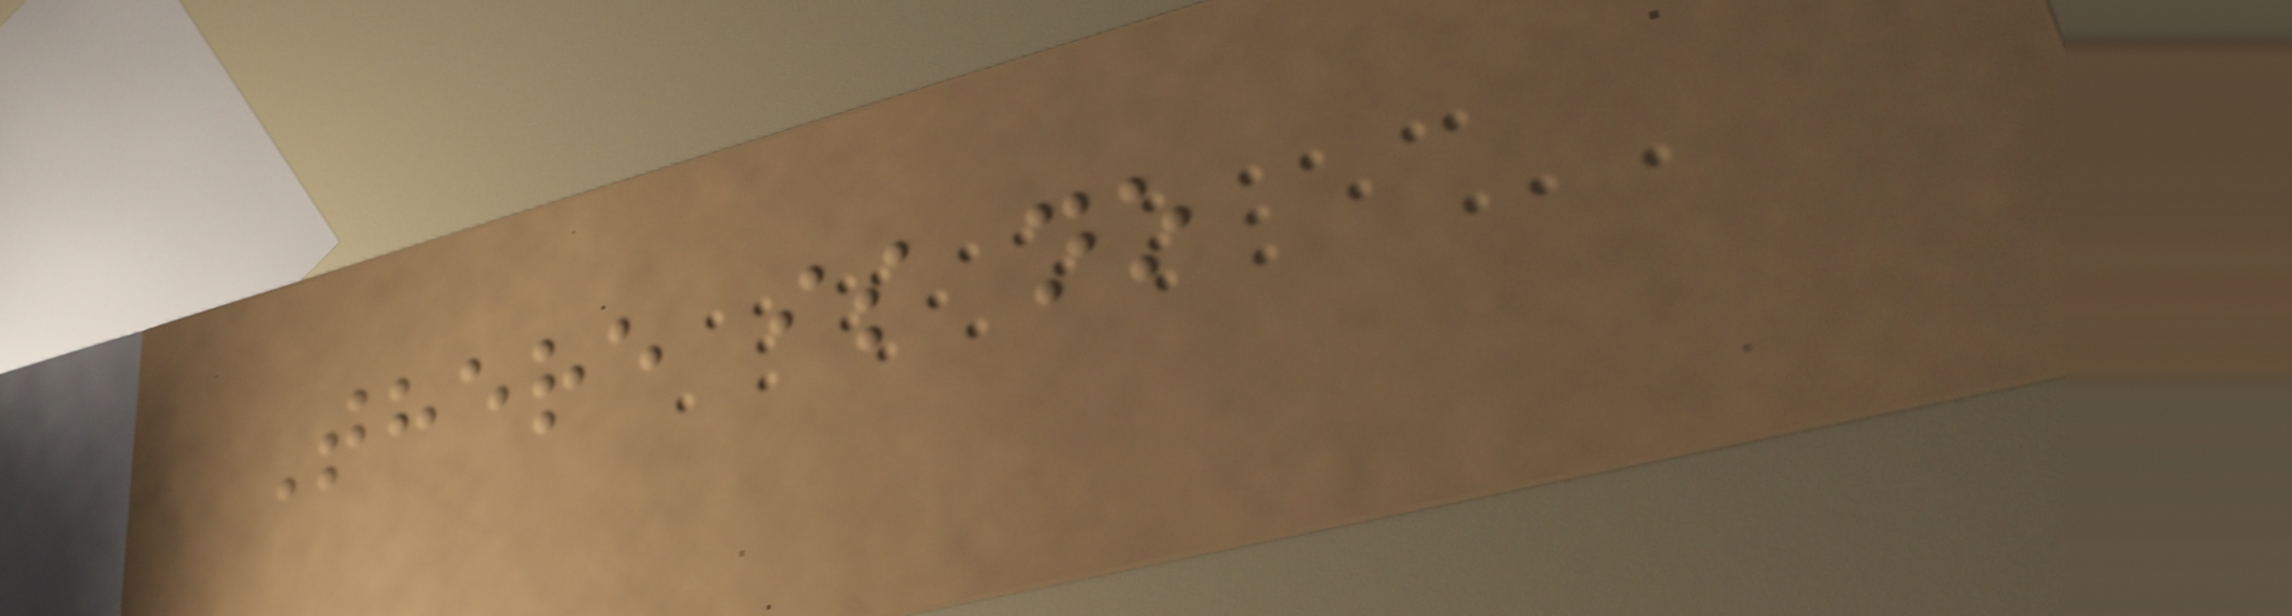There is no
